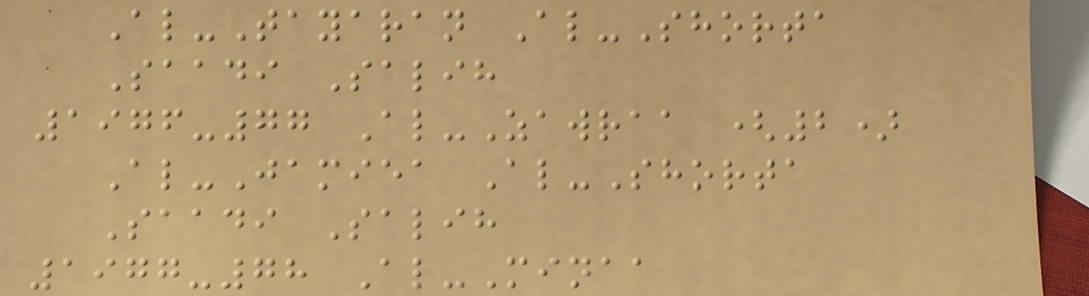Al-Tayaran Al-Shorta
Saadi Salih
1976-77 Al-Zawraa (2)
Al-Jamiea Al-Shorta
Saadi Salih
1977-78 Al-Minaa
